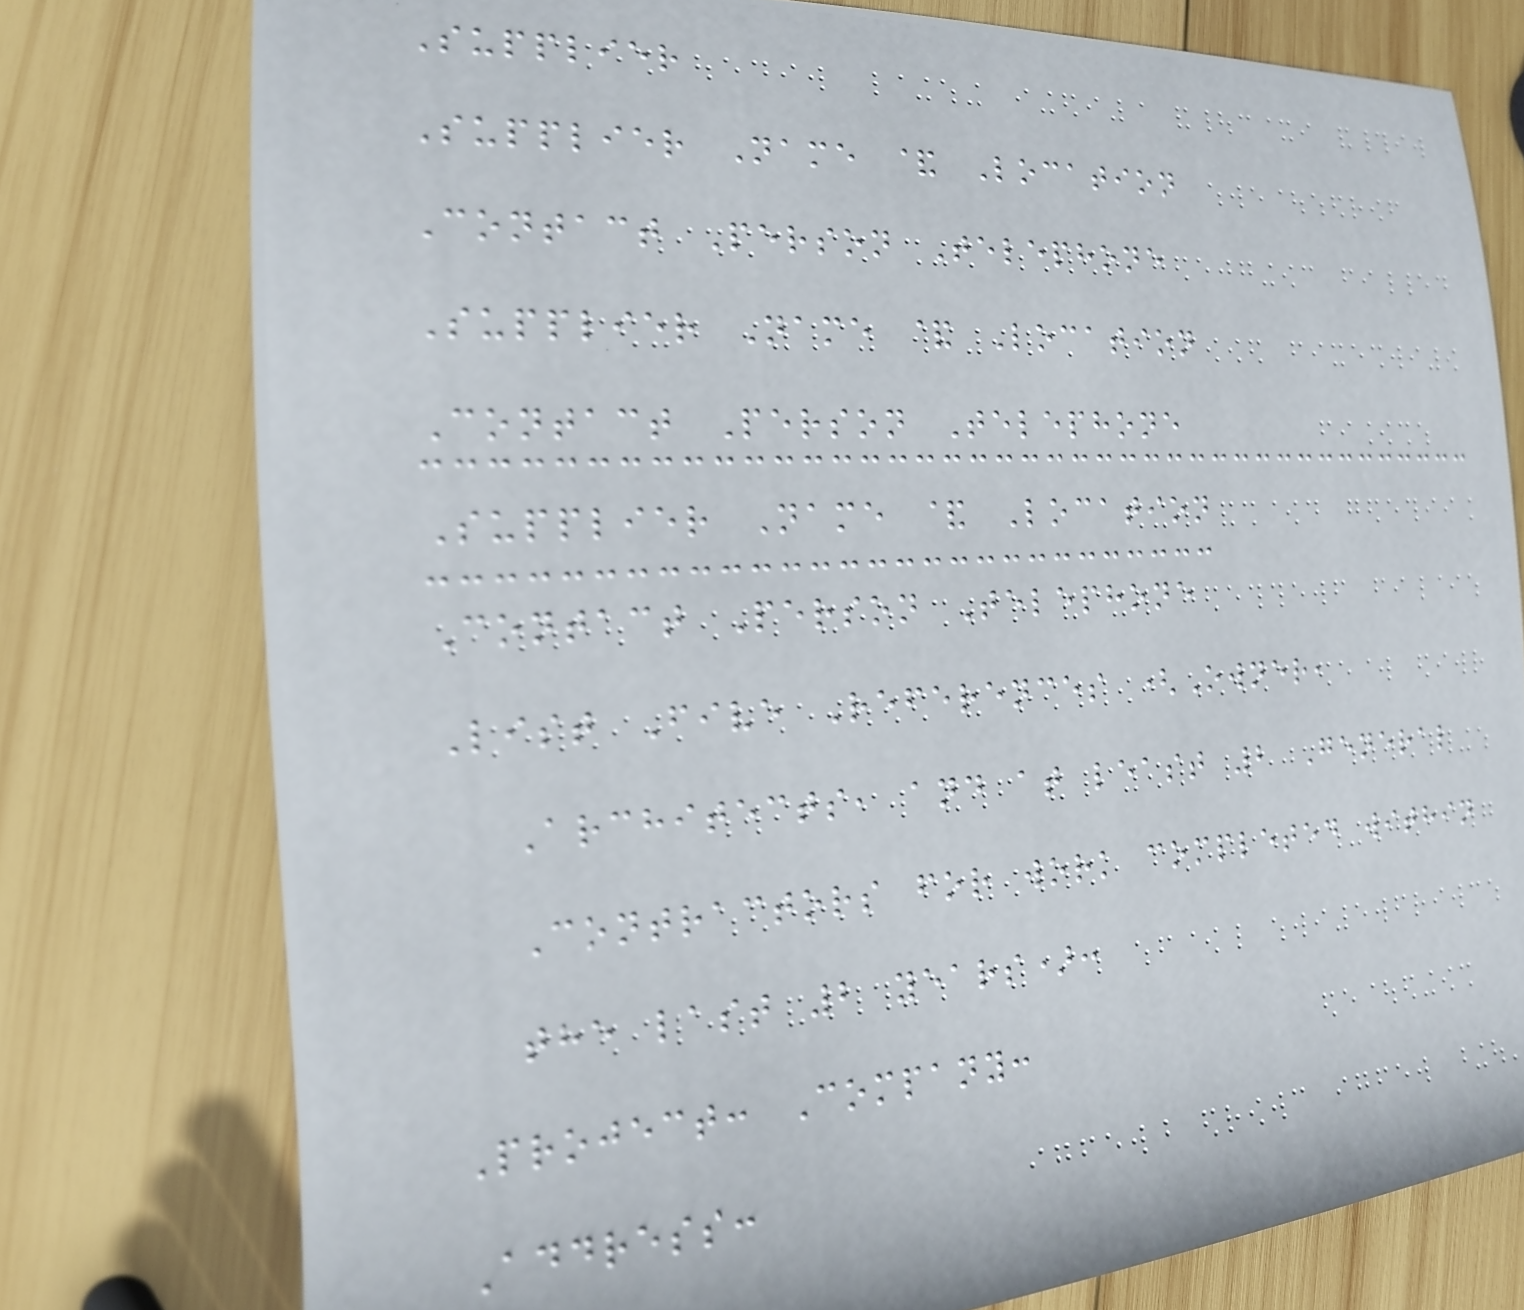Supplier
Supplier Name & Location
Contact Person Telephone
Supplier Name & Location
Contact Person Telephone
Supplier Name & Location
Contact Person Telephone
List Five References (Owner,
Architects, and at least 2 General
Contractors for work completed within
the last 2 years):
Project: Company:
Address:
